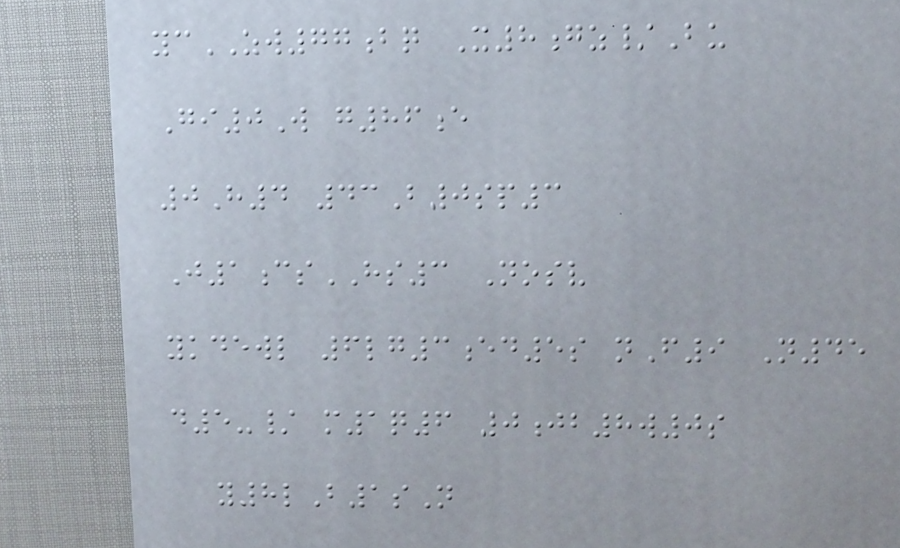ycZW77bq X8gz/Bu
Gi0W g86e
0H4 43B0sp3
J1csHS3 Nosv
ykdewl 6lg3ed5s nF9 N45
d5-/ m1q6 0jb8w0s
y8lB1sN
